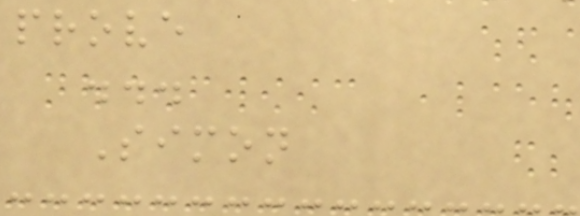prove
...
Simon
